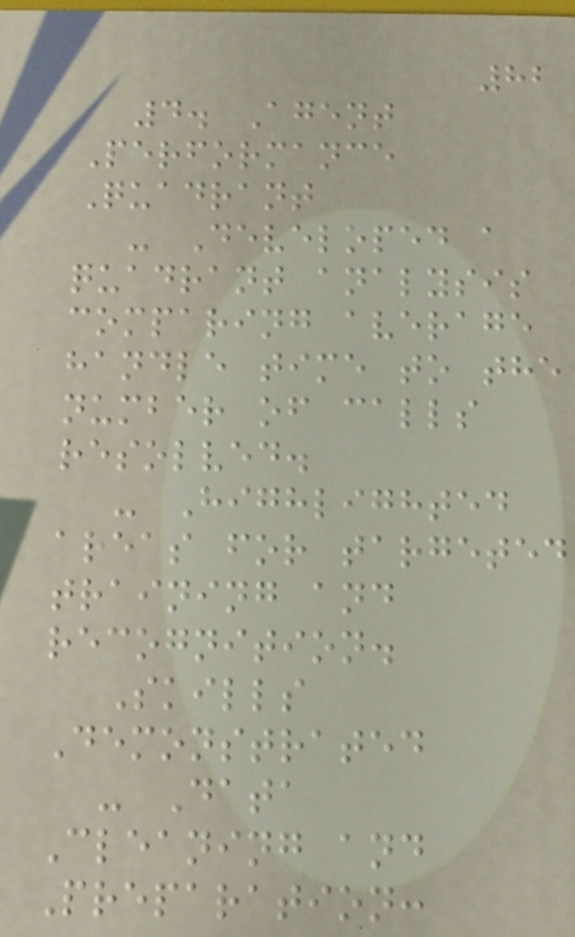82
4. Agent
Performance
Quadrant
- Developed a
quadrant analysis
comparing average
handle time to the
number of calls
resolved.
- Highlighted
areas for targeted
training and
recognition.
Skills
Demonstrated
- Data
Cleaning and
Preparation:
